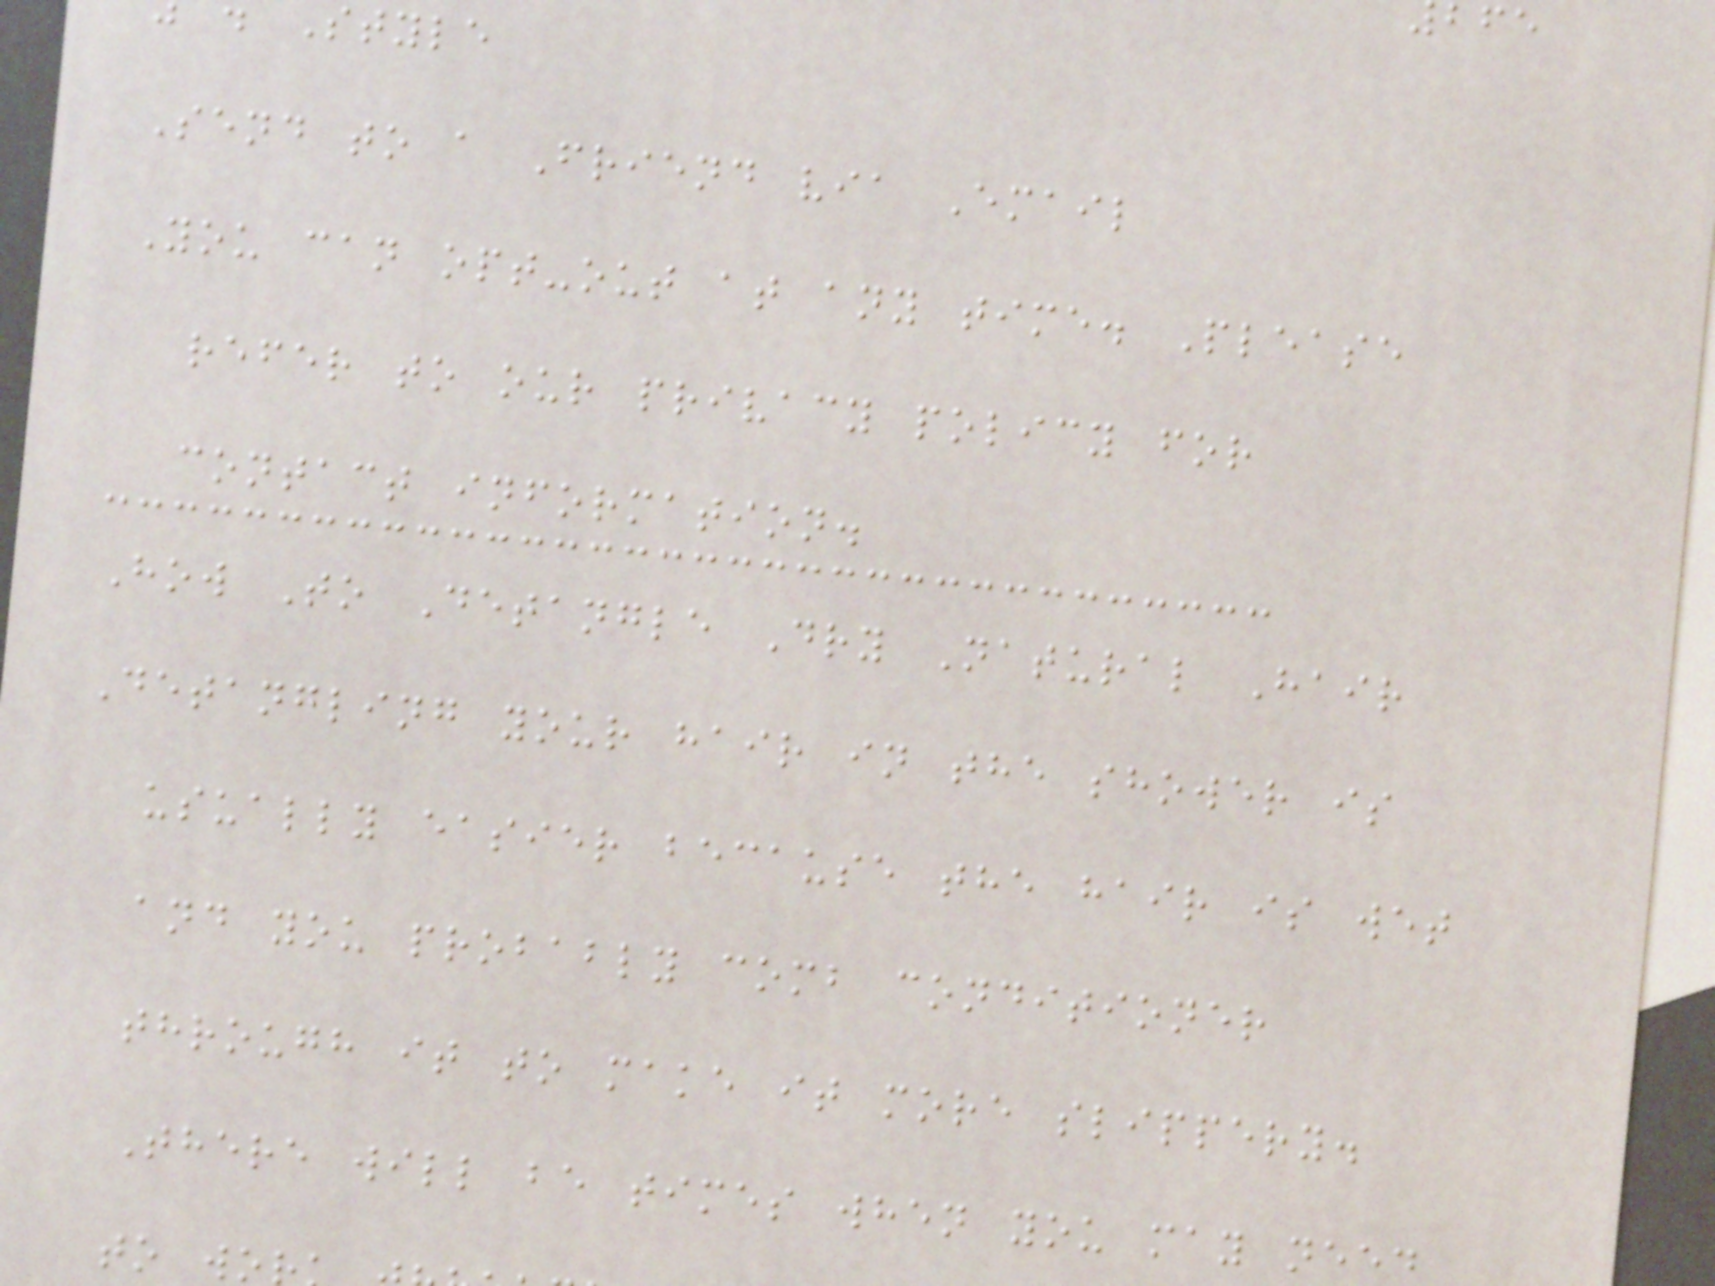style
Send to a Friend via Email
You can opt-out at any time. Please
refer to our privacy policy for
contact information.
How To Detangle Dry Natural Hair
Detangling your hair in the shower is
usually easier because the hair is wet
and you probably comb conditioner
through it to make it more slippery.
There will be times when you may need
